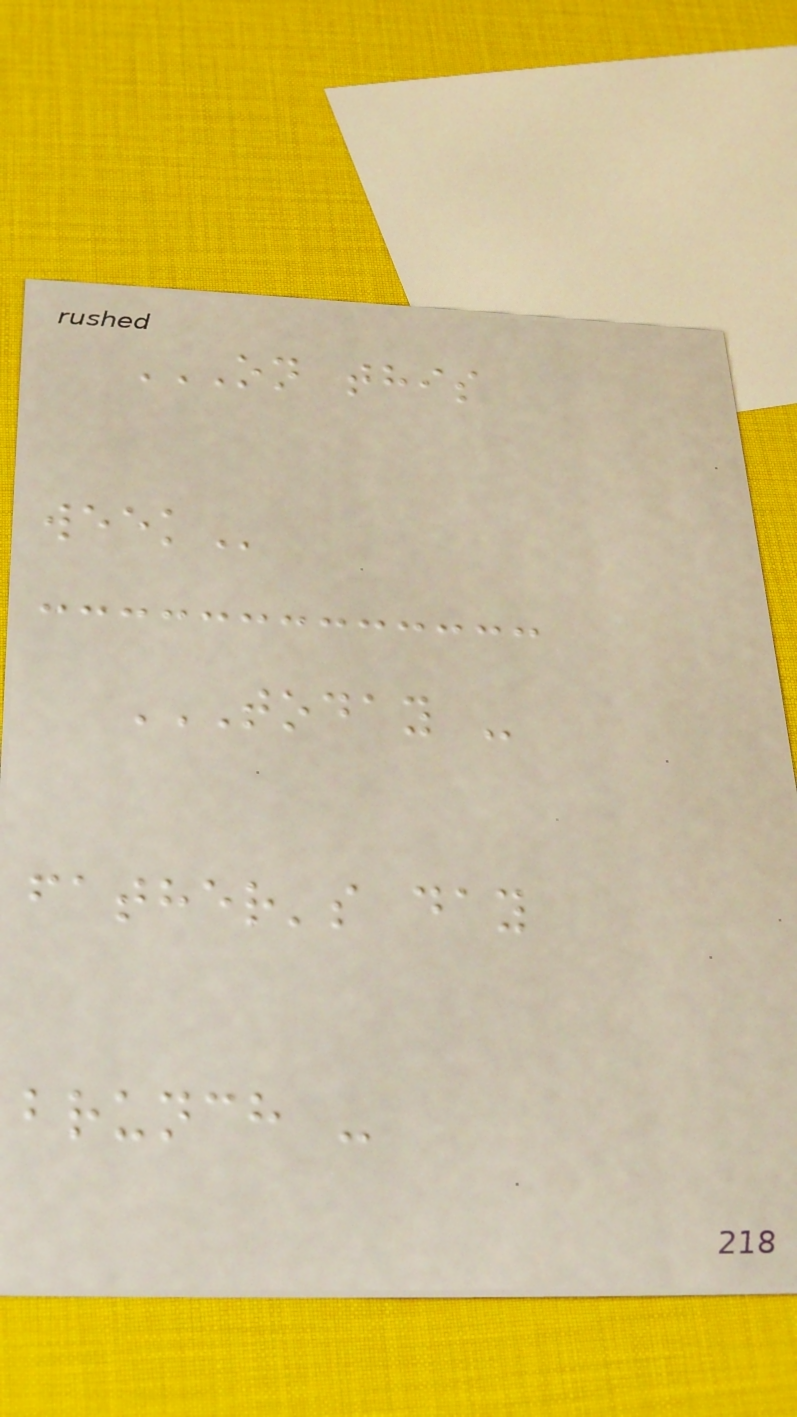ON THIS
WEEK
TODAY -
FATHER'S DAY
BRUNCH -
